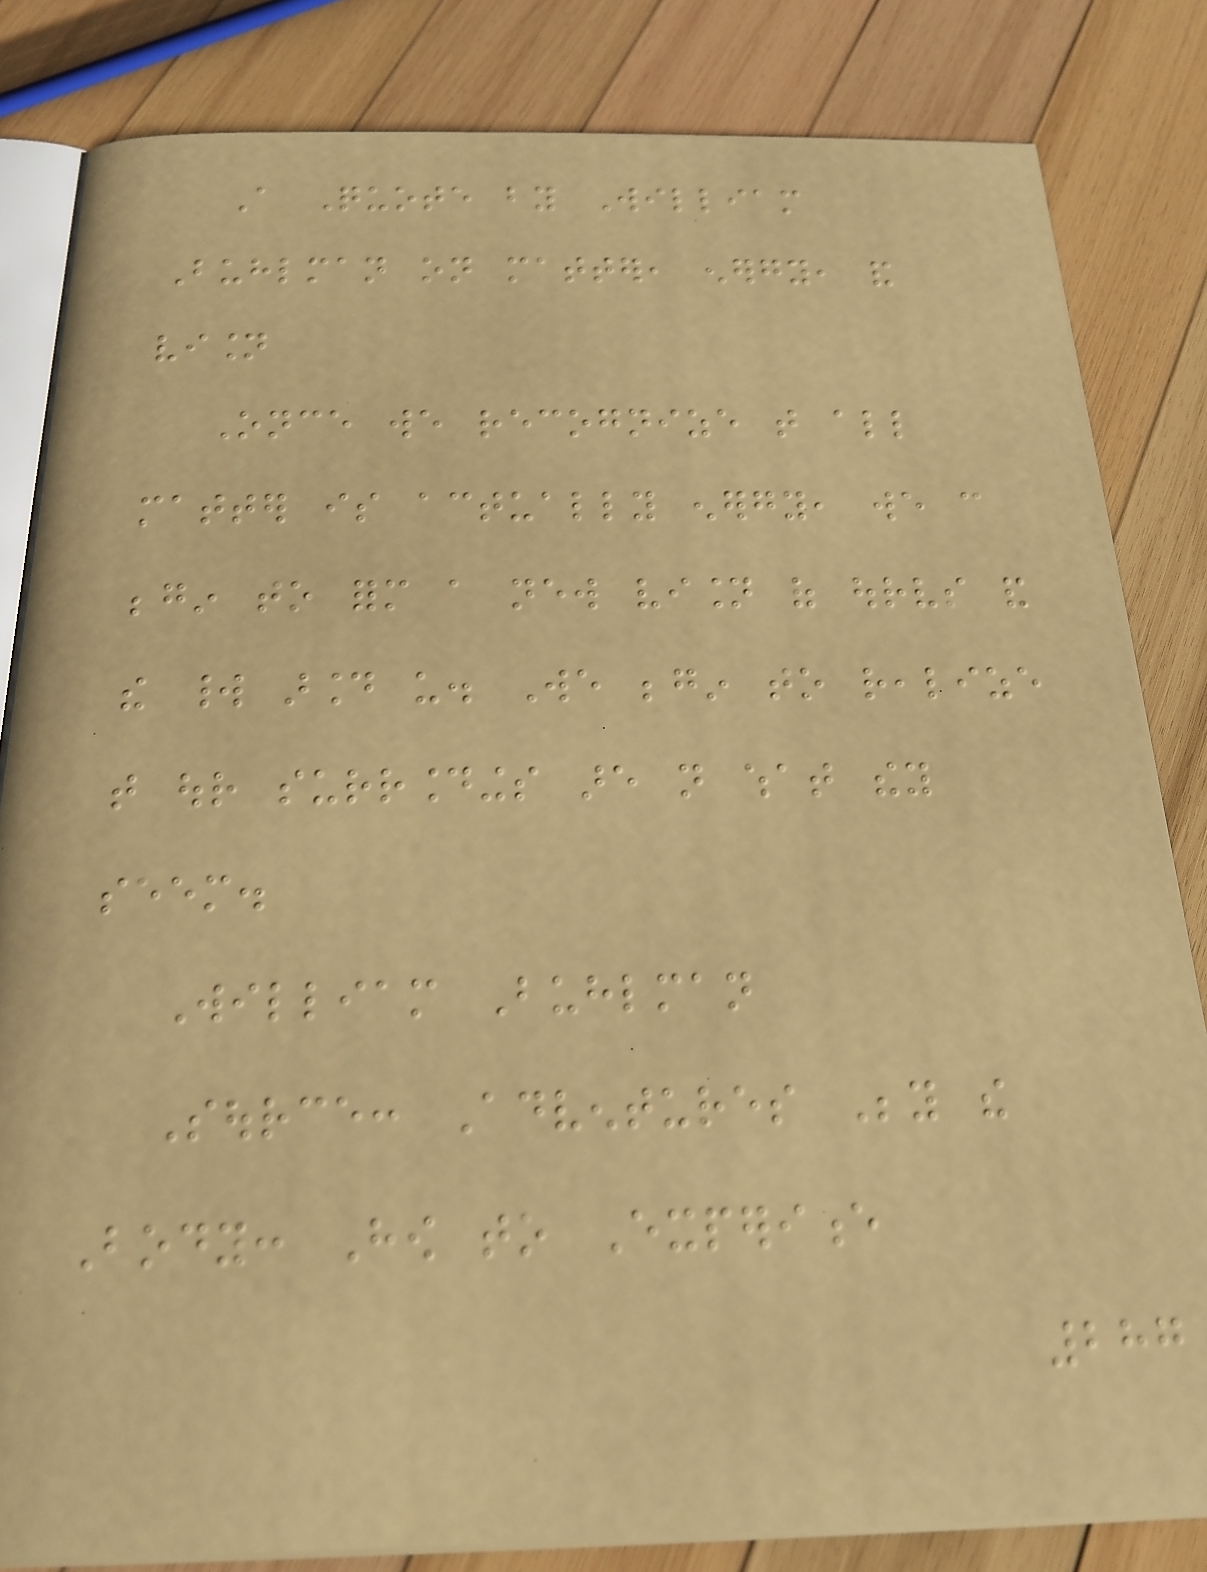A Quote by William
Buhlman on matter, energy, and
vision
Once we recognize that all
matter is actually energy, we can
begin to form a new vision of ourselves and
the world around us. We begin to realize
that our surroundings are not what they
seem.
William Buhlman
Source: Adventures Beyond the
Body: How to Experience
287
